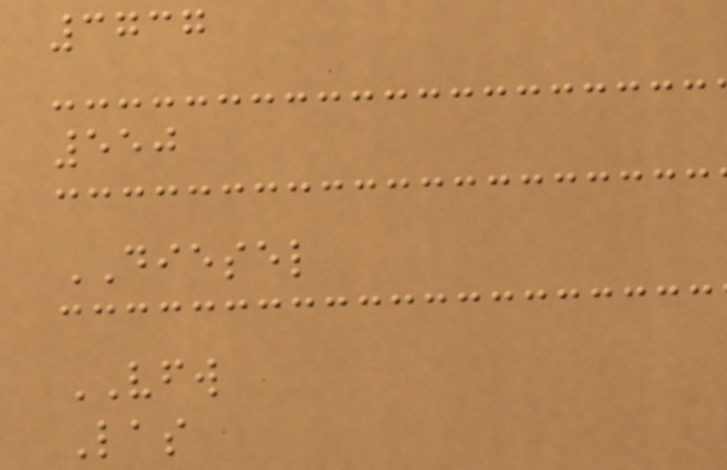3737
550
DIESEL
VFW
Las
